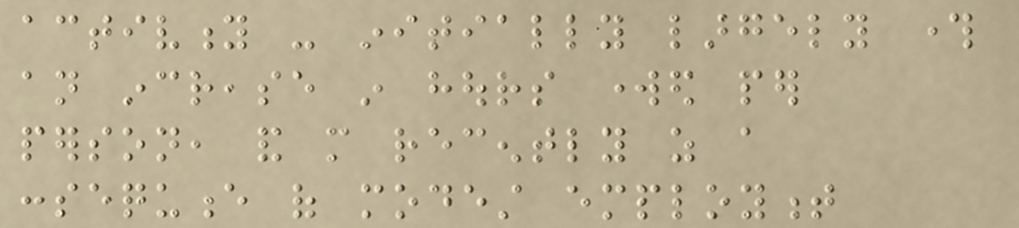activity - initially largely through
an increase in hours worked per
person, and more recently as a
consequence of modest employment
